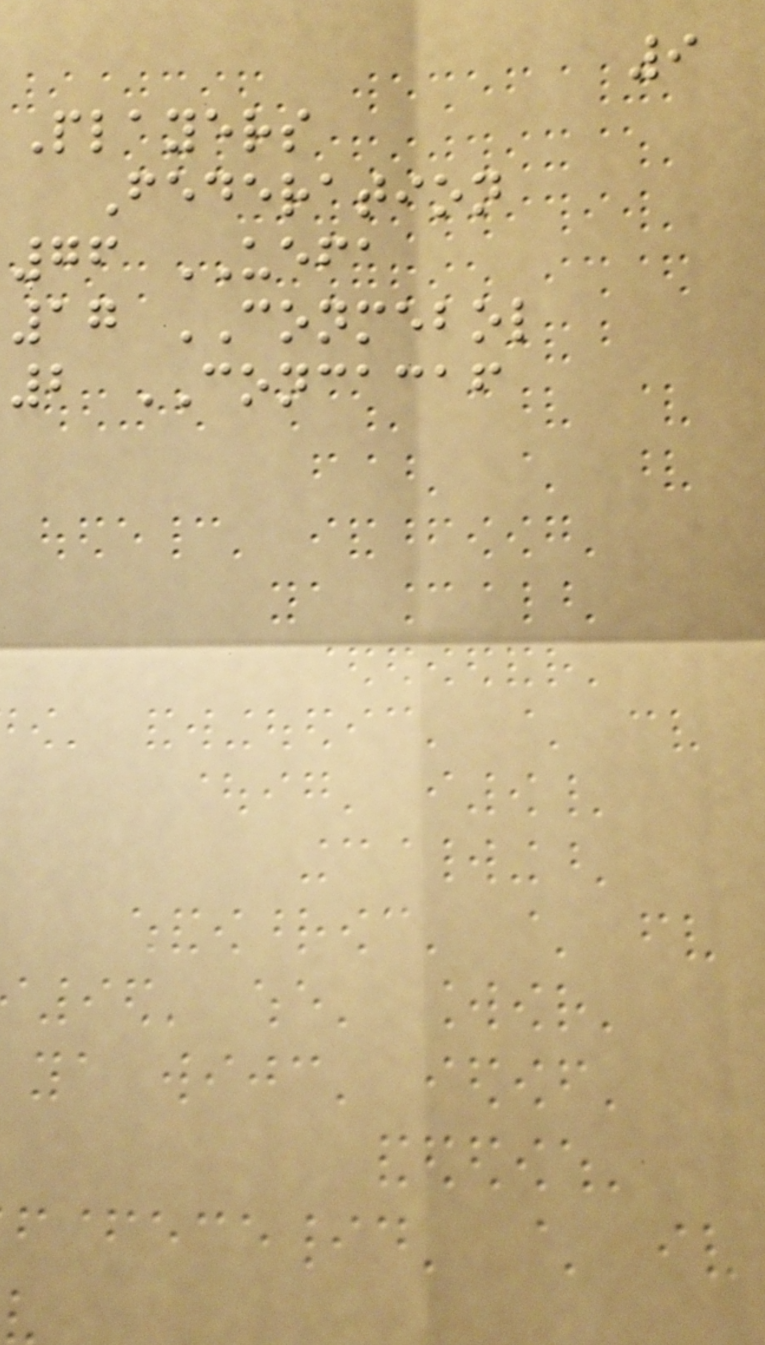9
Players
Federation
76 UEFA
17 CONMEBOL
2 CONCACAF
